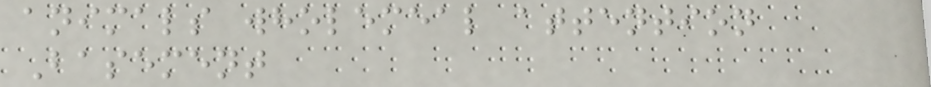animals wholemeal attention
Basement
